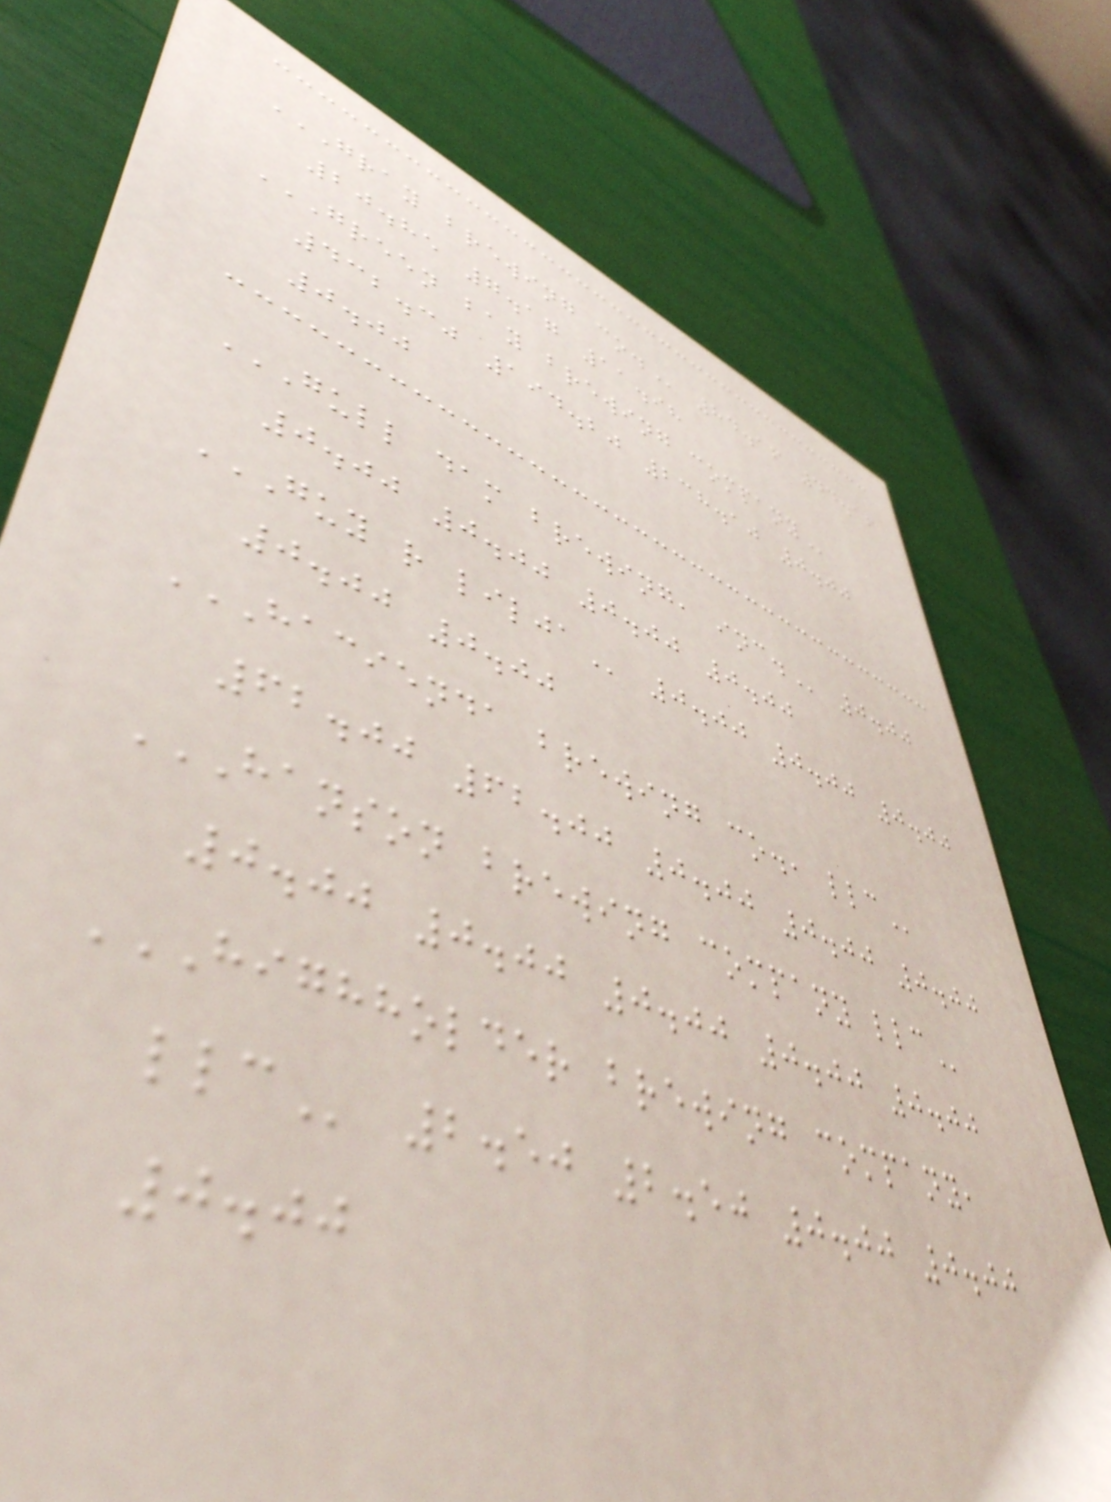GRAY BREWING CO. 84.16 44.16
20.85 7.17 11.98
GREEN BAY BREWING COMPANY
432.30 194.20 238.10 0.00
0.00
GULL DAM BREWING, INC. 0.00
0.00 0.00 0.00 0.00
GUY R LILJA 0.00 0.00 0.00
0.00 0.00
HACIENDA BREWING CO., LLC
62.00 62.00 0.00 0.00 0.00
HANSON BREWING COMPANY LLC
0.00 0.00 0.00 0.00 0.00
HIGHHOLDER BREWING COMPANY,
LLC 2.50 2.50 0.00 0.00
0.00
